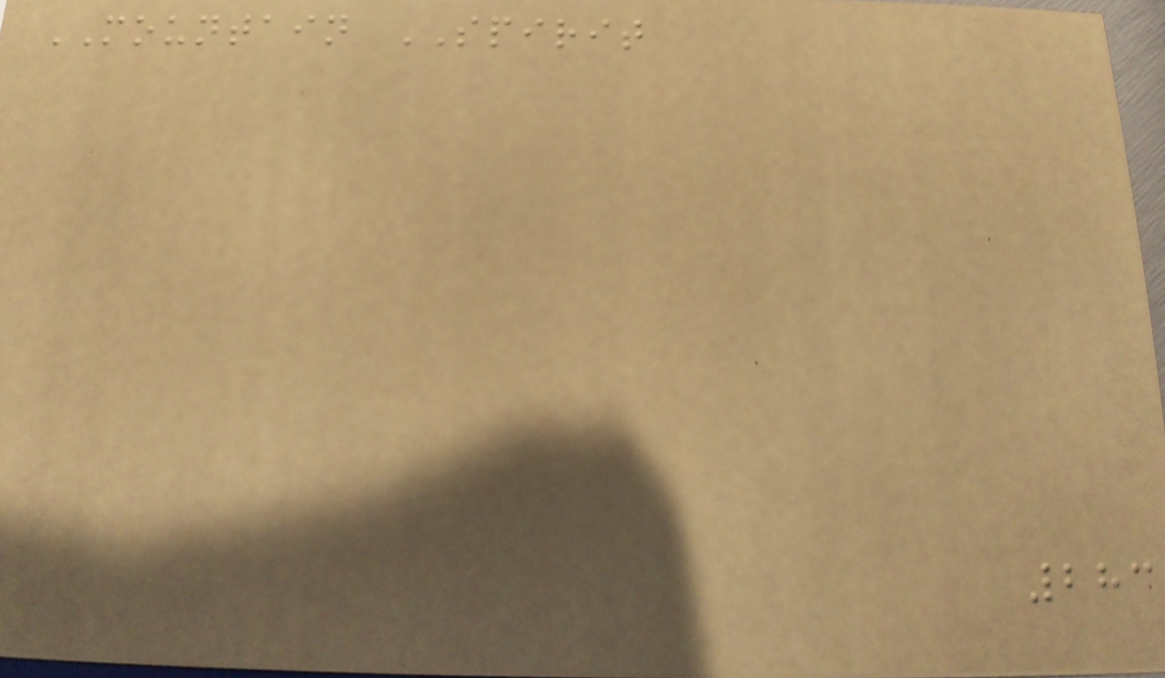MOUNTAIN SPIRIT
283
